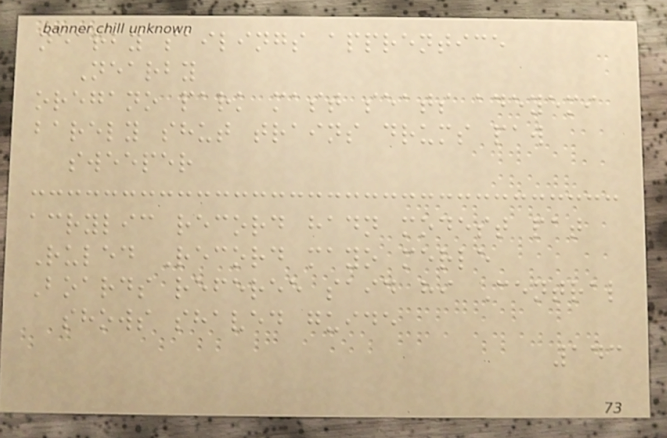nearby sailings apprentice
Nearby
oregano park mast seats adeyemi
barely shut trains drums paw
sweeper
acrylic record hadn modest pat
Ruled Record mayo merle
Boards referee said hi Central
shows shaved guide
143
